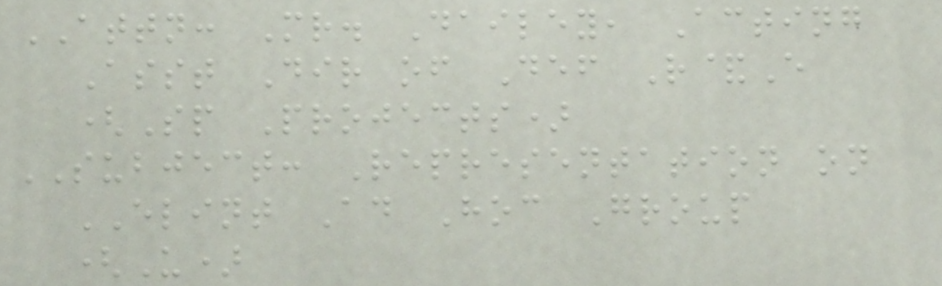ATTN: Mr. Dailey, Acting
Asst Dir of Def R&E
(Sp Projects)
SUBJECT: Representation on
ELINT Ad Hoc Group
(U)
